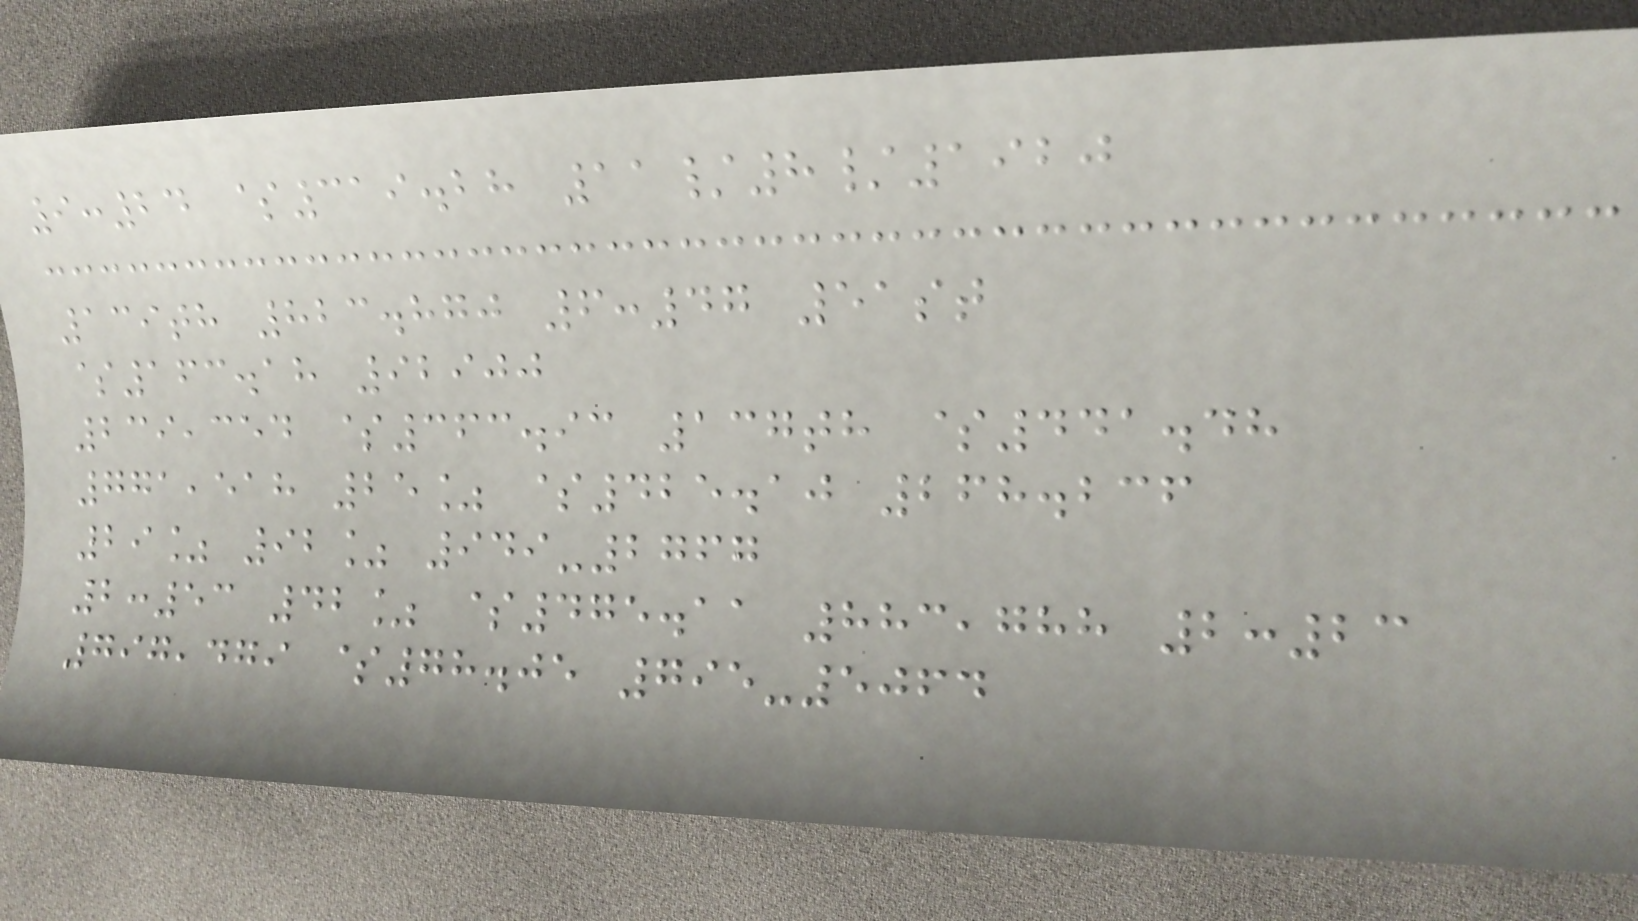9:24 $319.28 11/8/1920
139th 823.870 6:47 51st
$163.18 92900
239,354 $363.93 137th $441.48
771,518 25% $425.10 268.236
29% 92% 949-2767
2:53 42% $475.11 883,788 2:23
797,479 $78.05 795-5064
